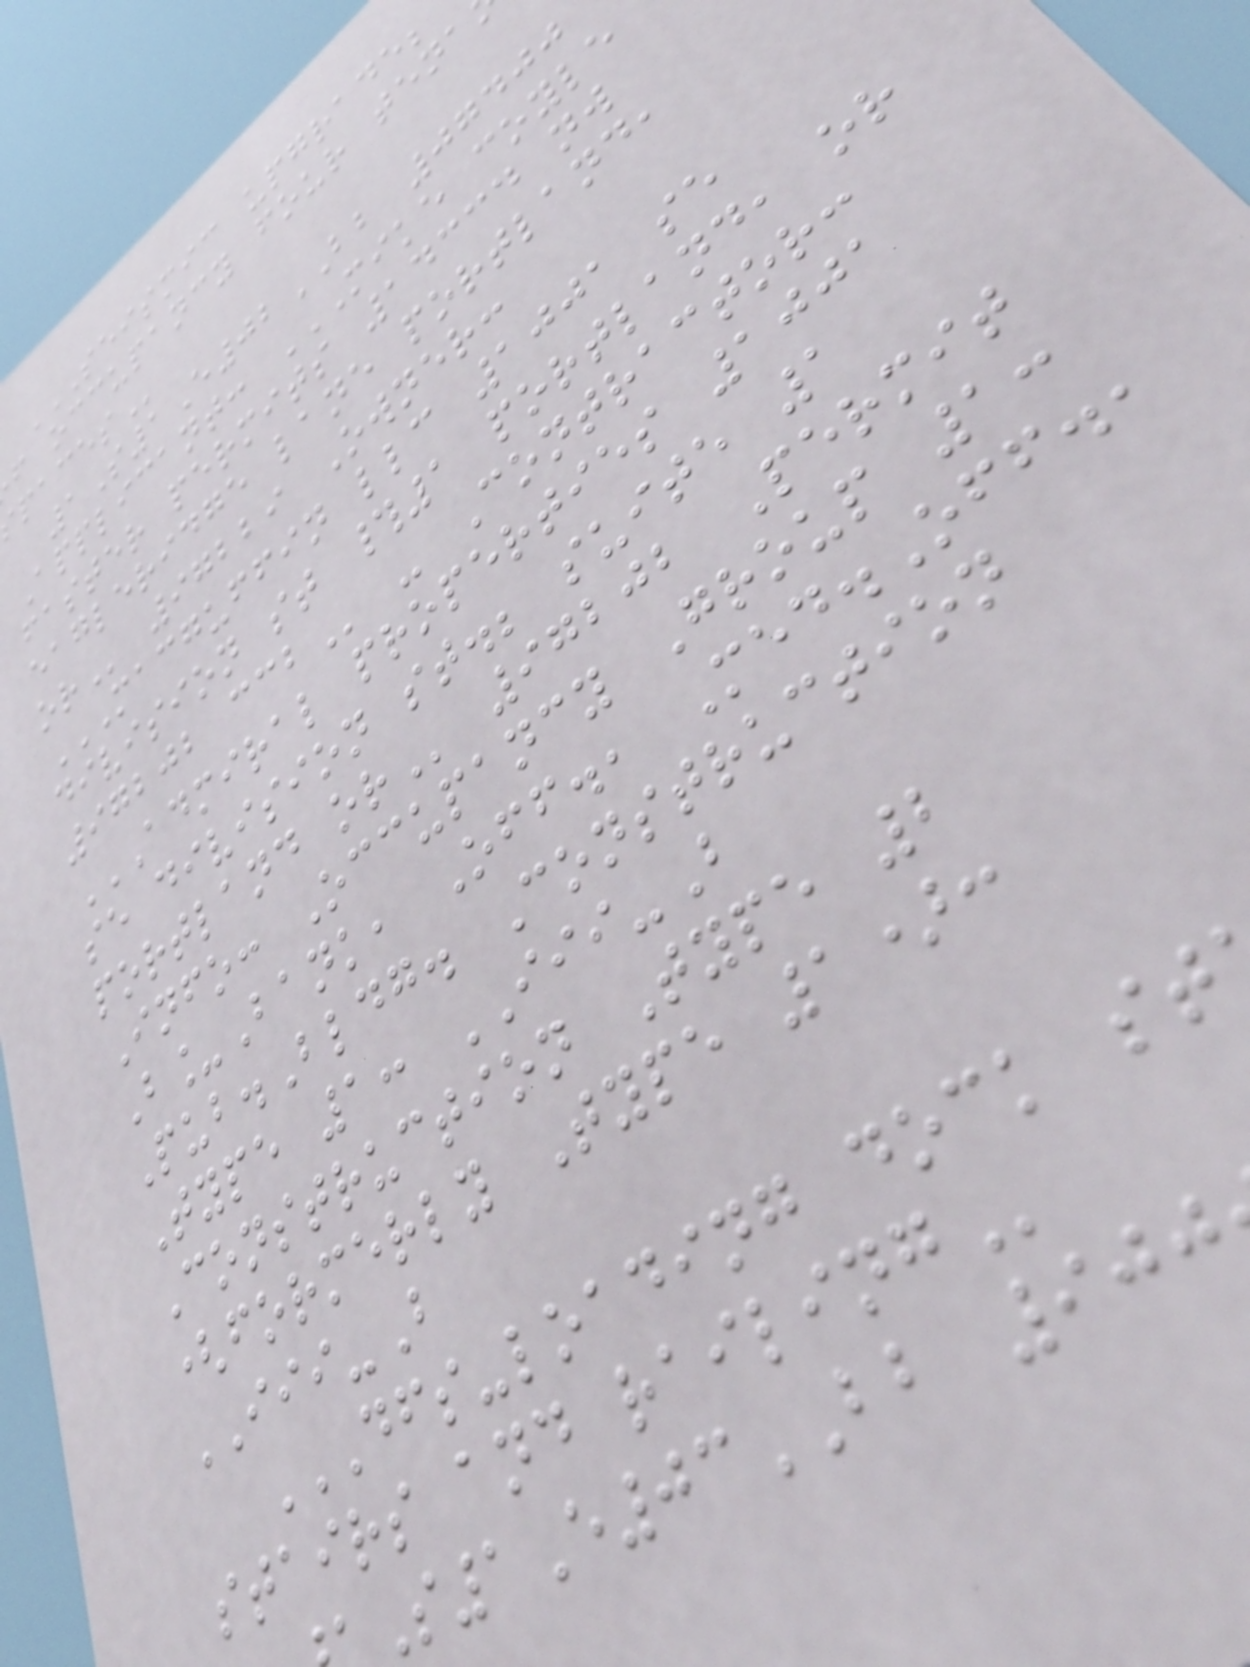f occupancy four
1S1E02BB 07400
Applicant: MIKE COYLE
faster permits 14334 nw
eagleridge lane portland,
97229 Owner:
MACGUFFIN LLC 1001 SE
division st #1 portland, or
ADMIRAL PROPERTIES 1001
se division st.; suite 1
portland
Info: Occupancy Group 1:
B_Bank, Off., Med.Off.,
Pub.Bldg. Construction
Type 1: III-B
Construction Type 2
(formerly Type 1):
III-B
stairs and
S1E03BB 900
